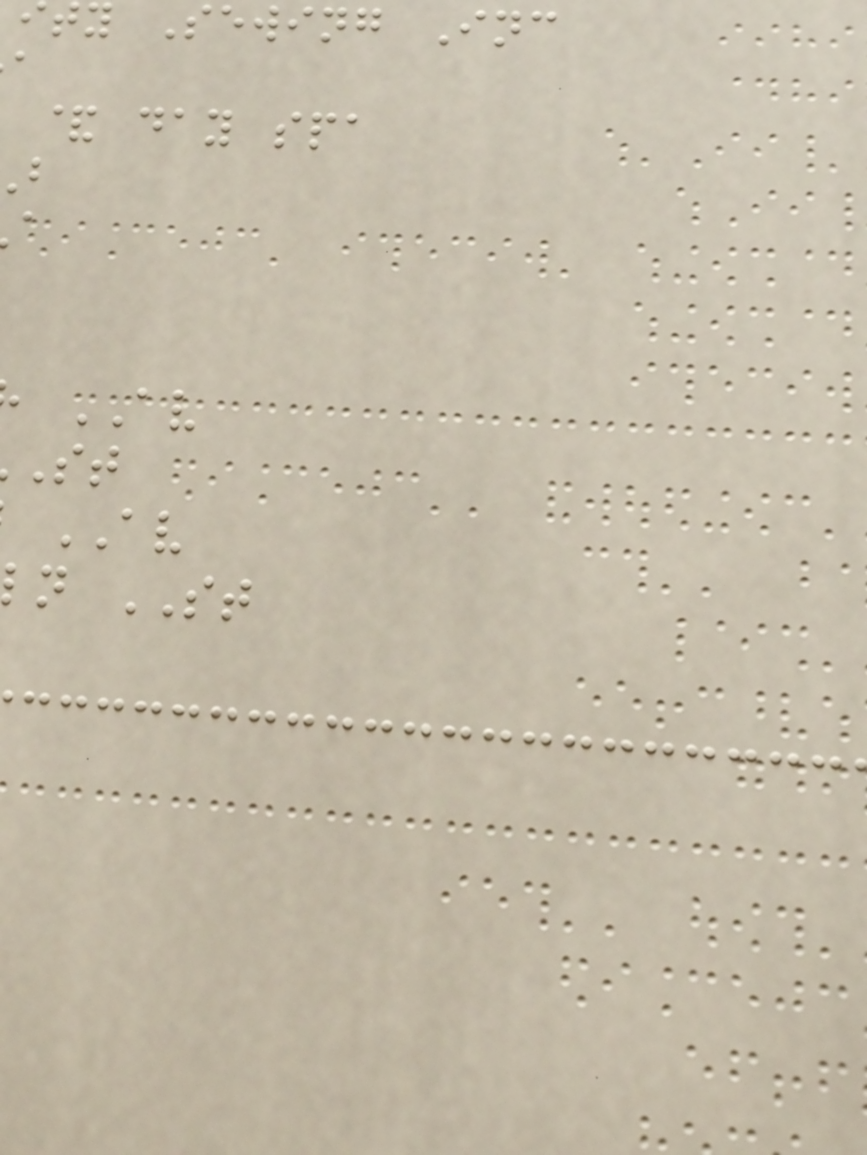ty Sewing Inc
& day spa
AV
AV
n ST
